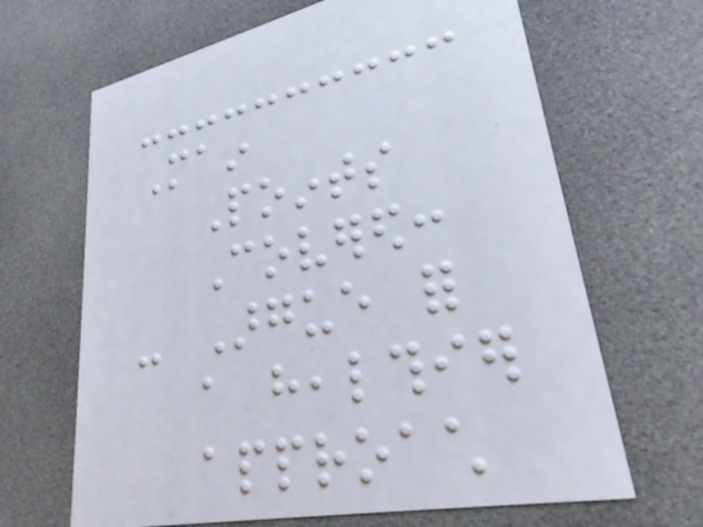Main
Points
Covered:
- Argue for
a healthier
approach
